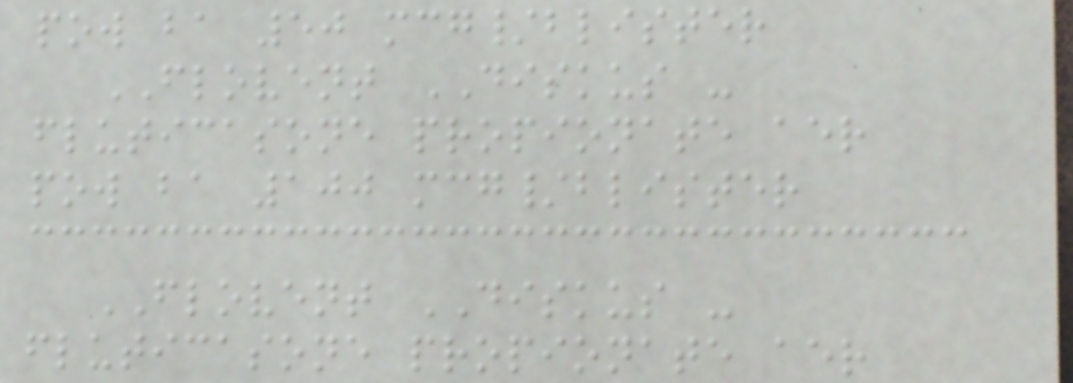pow ba 50 mcg/blister
FLOVENT DISKUS -
fluticasone propionate aer
pow ba 100 mcg/blister
FLOVENT DISKUS -
fluticasone propionate aer
